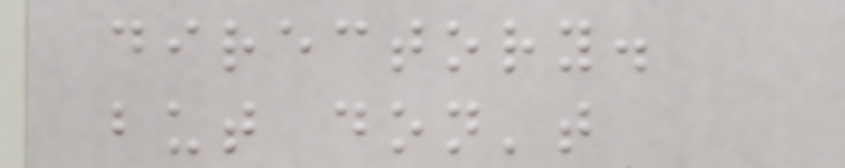directory.
but don't
